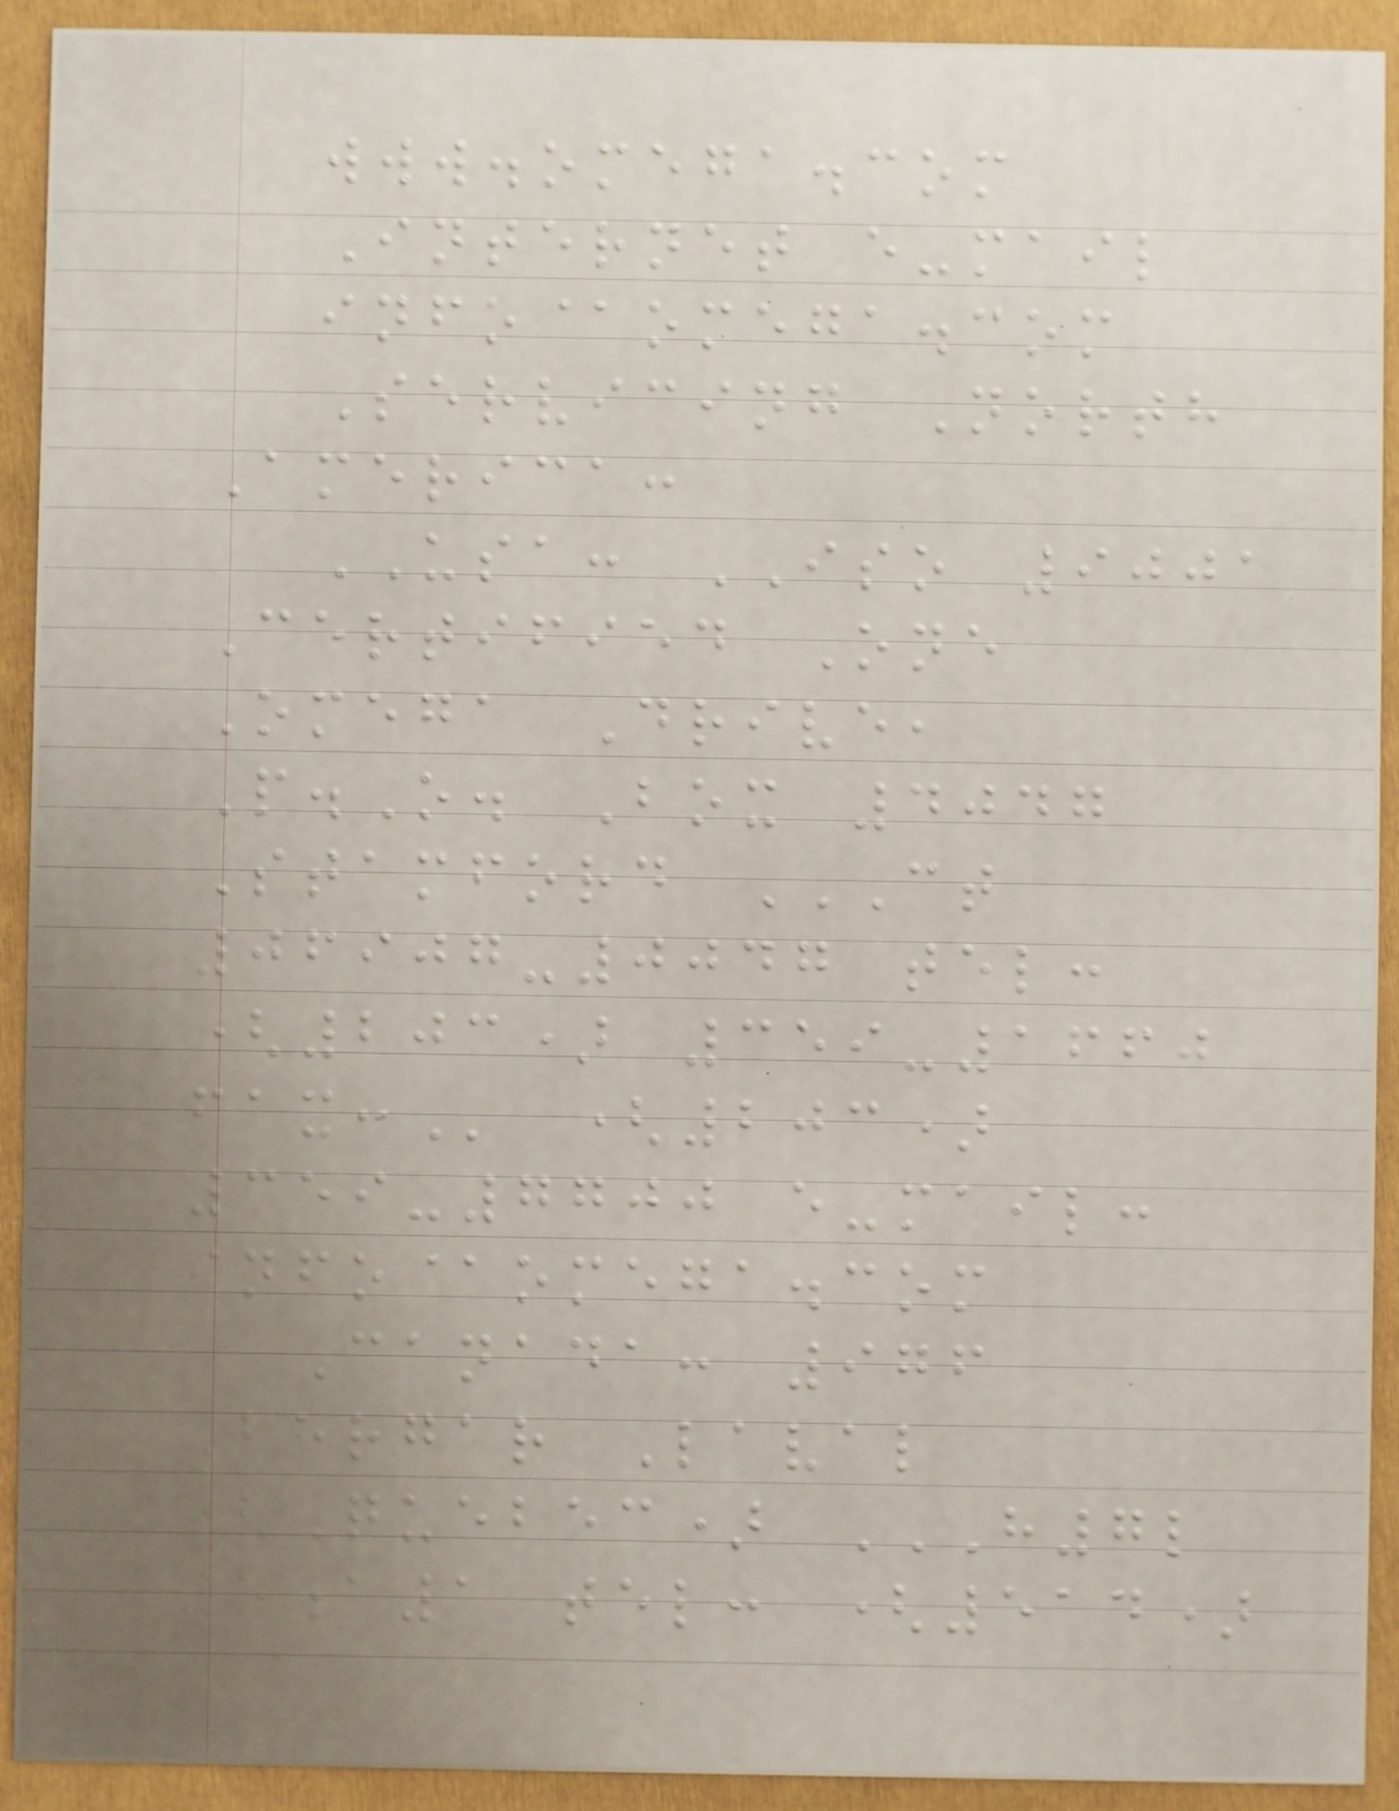www.omega.com
Internet e-mail
info@omega.com
Servicing North
America:
USA: ISO 9001
Certified One
Omega Drive,
P.O. Box 4047
Stamford CT
06907-0047 TEL:
(203) 359-1660
FAX: (203)
359-7700 e-mail:
info@omega.com
Canada: 976
Bergar Laval
(Quebec) H7L
5A1 TEL: (514)
